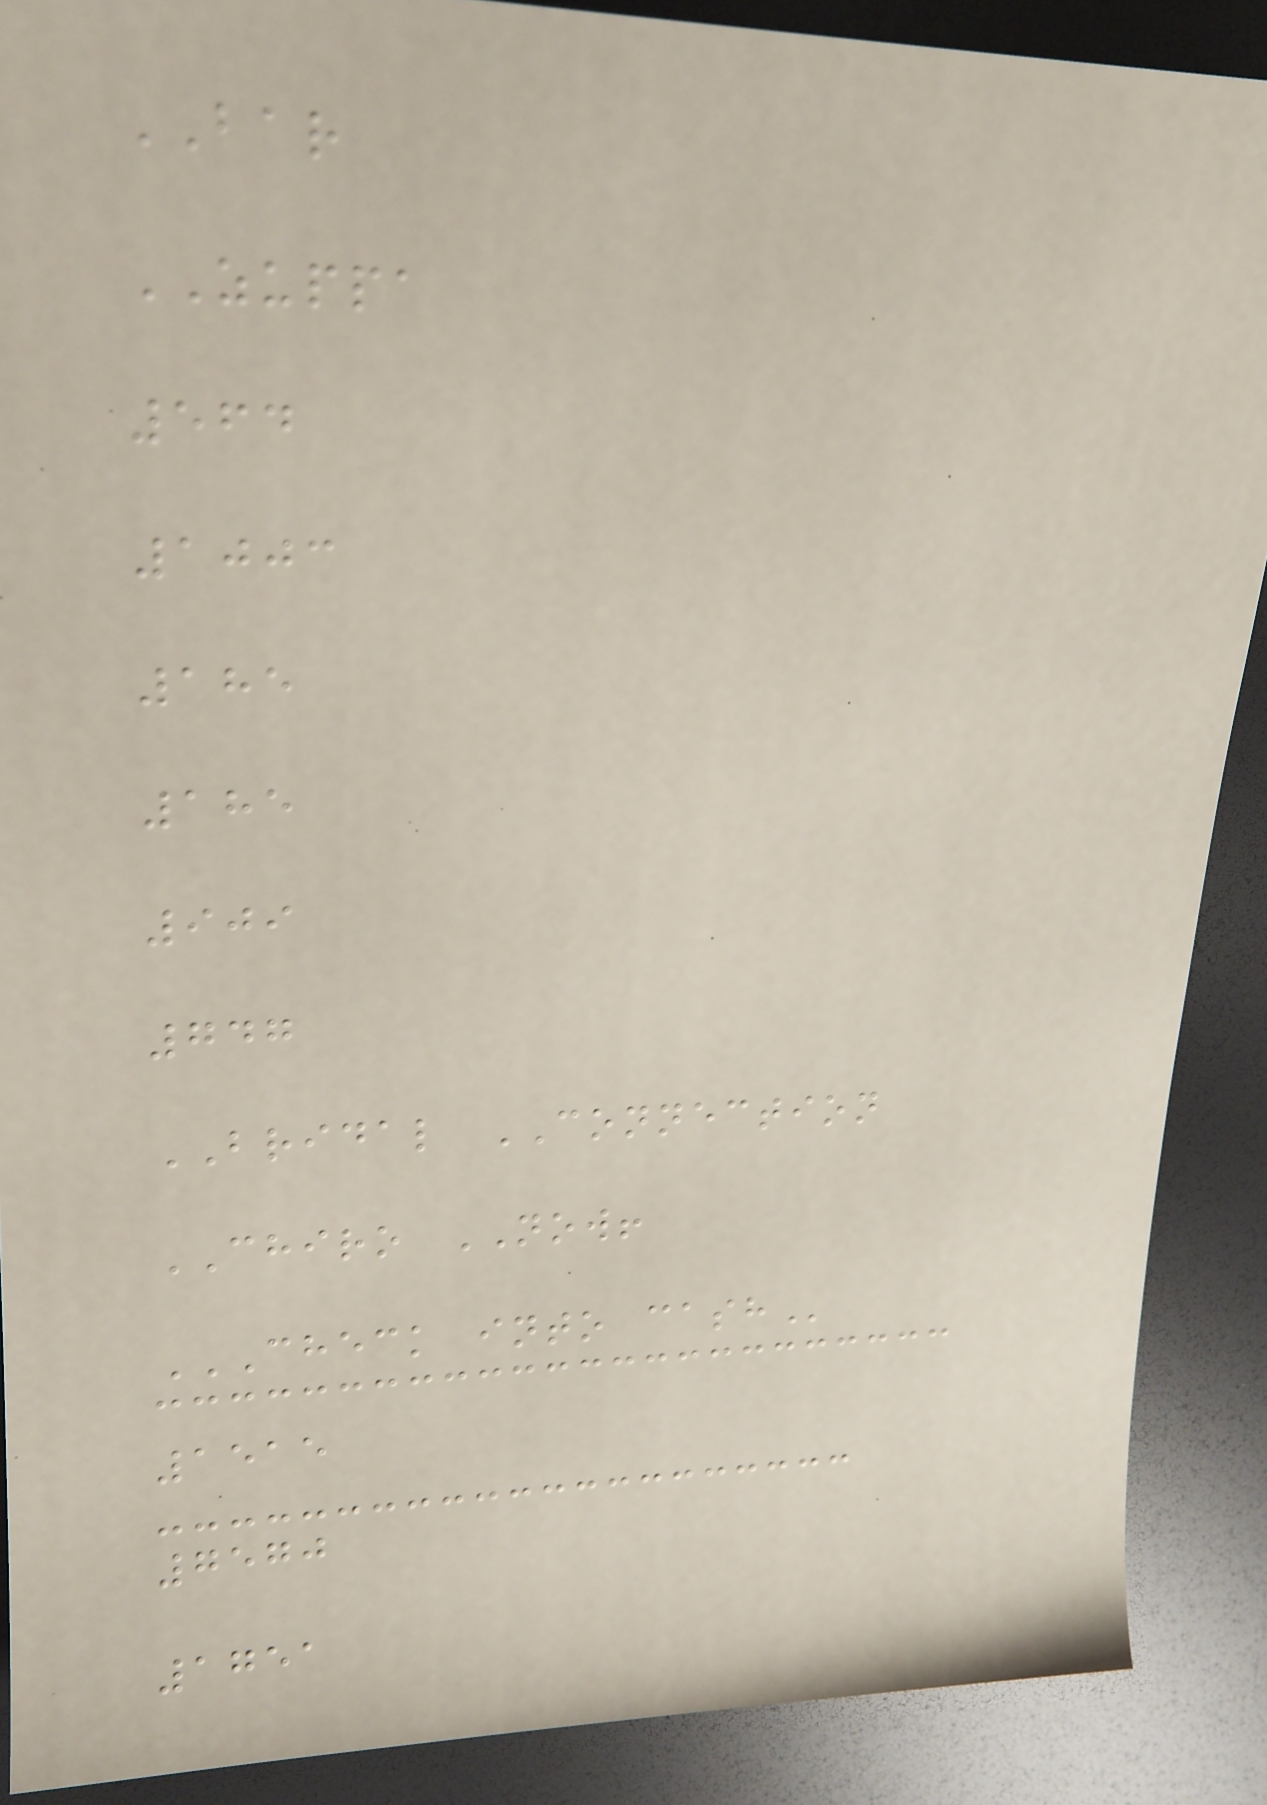BAR
ZUPPA
564
1003
185
185
909
747
BRIDAL CONNECTION
CHIRO NOW!
CHECK INTO CASH
1515
7570
1751
